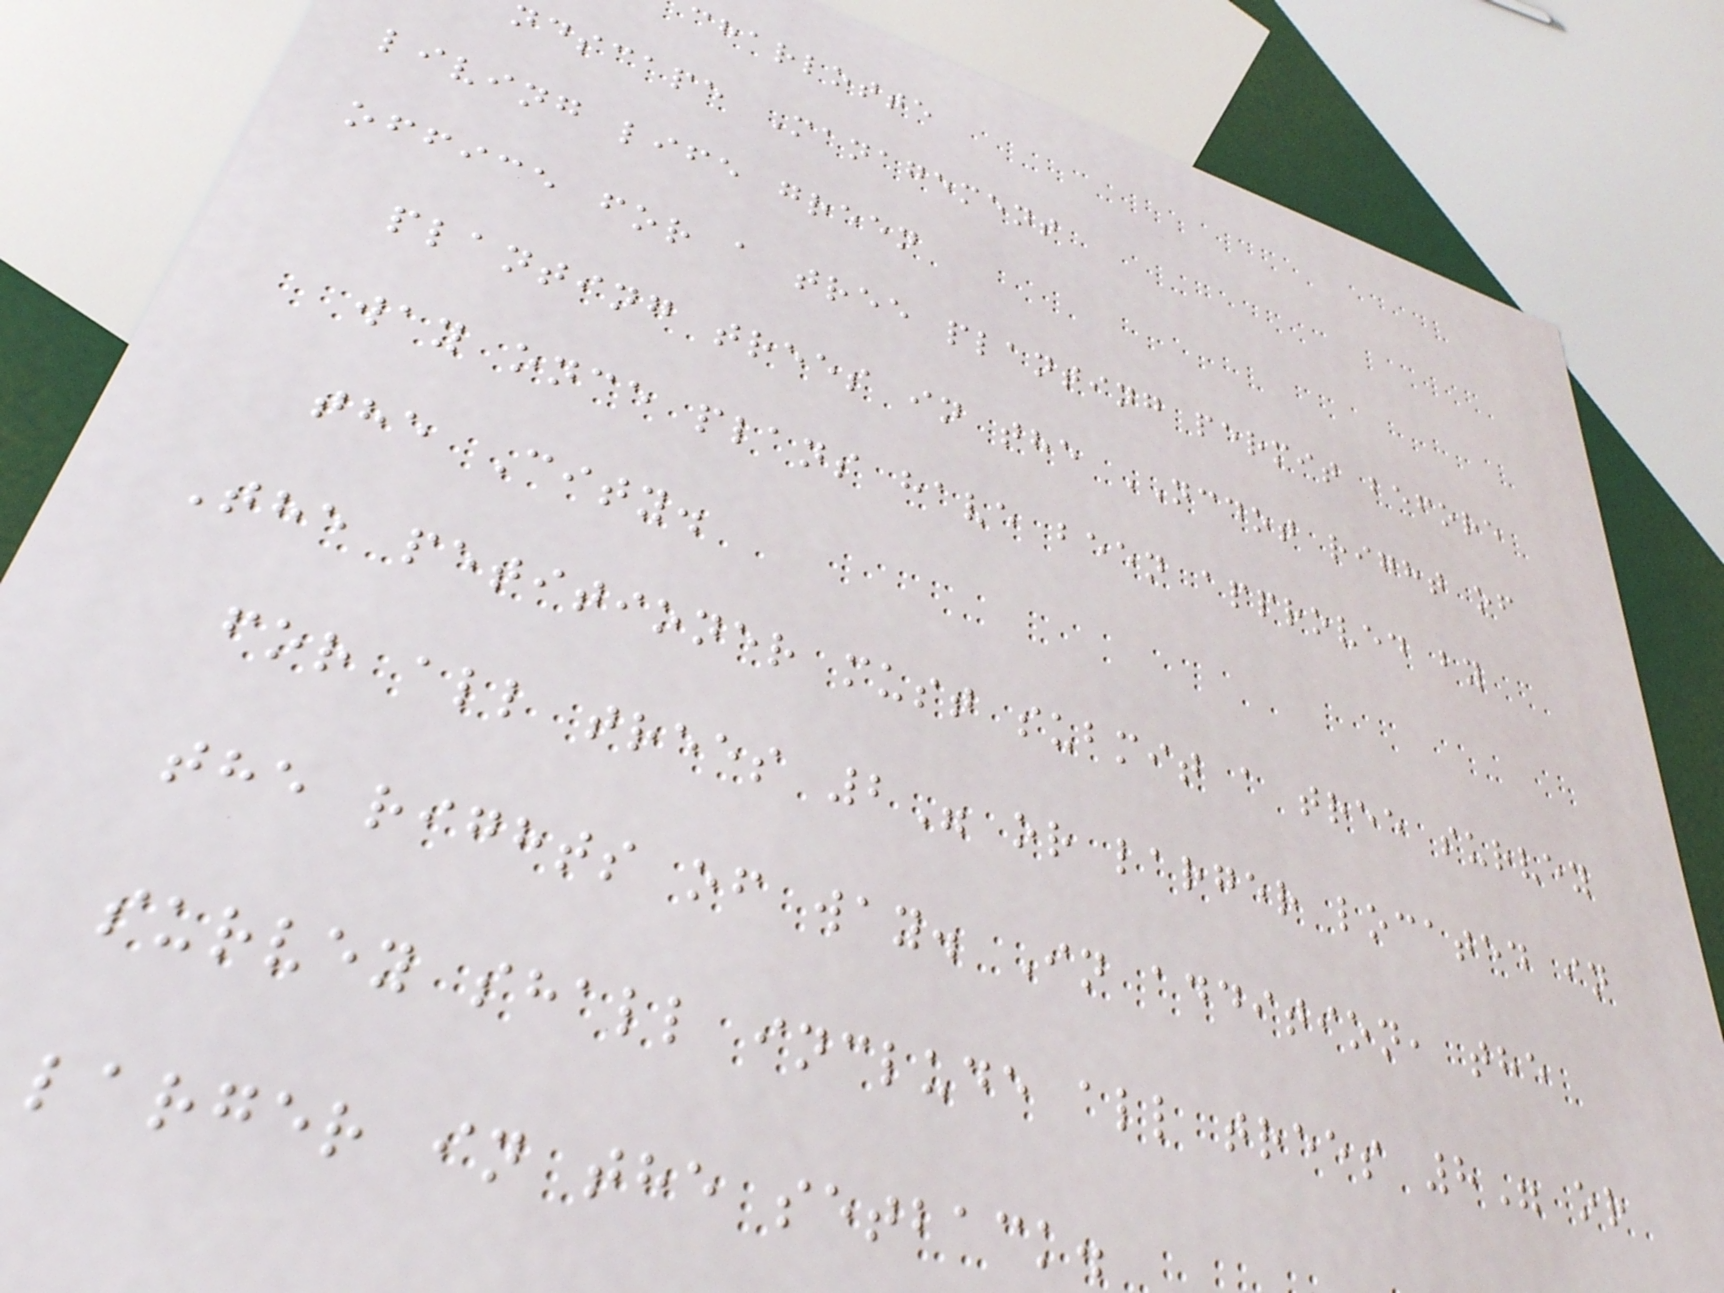charlotte
ndscape Management
living life green
office for a tree planting permit before
planting trees in the NCDOT right of
way once plans have been approved by
the City.
The petitioner must submit a tree survey
for all trees 2" or larger located in
the rights of way. In addition, the
survey shall include all trees 8" or
larger in the setback.
